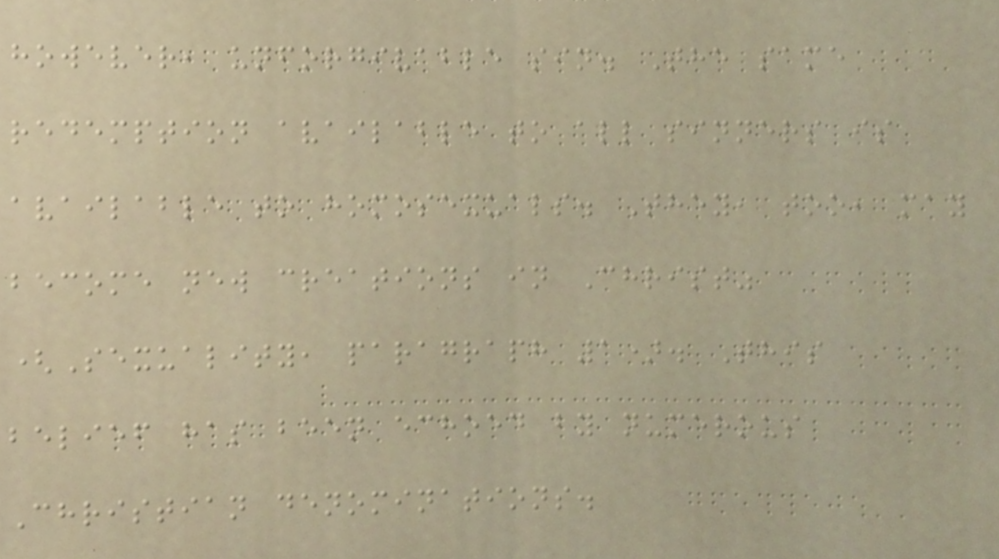however, unforgivable sin. The same
redemption available to all sinners is
available to homosexuals. They, too, may
become new creations in Christ"
(Sexuality, paragraph 1). This
belief has been echoed by numerous
Christian denominations.
